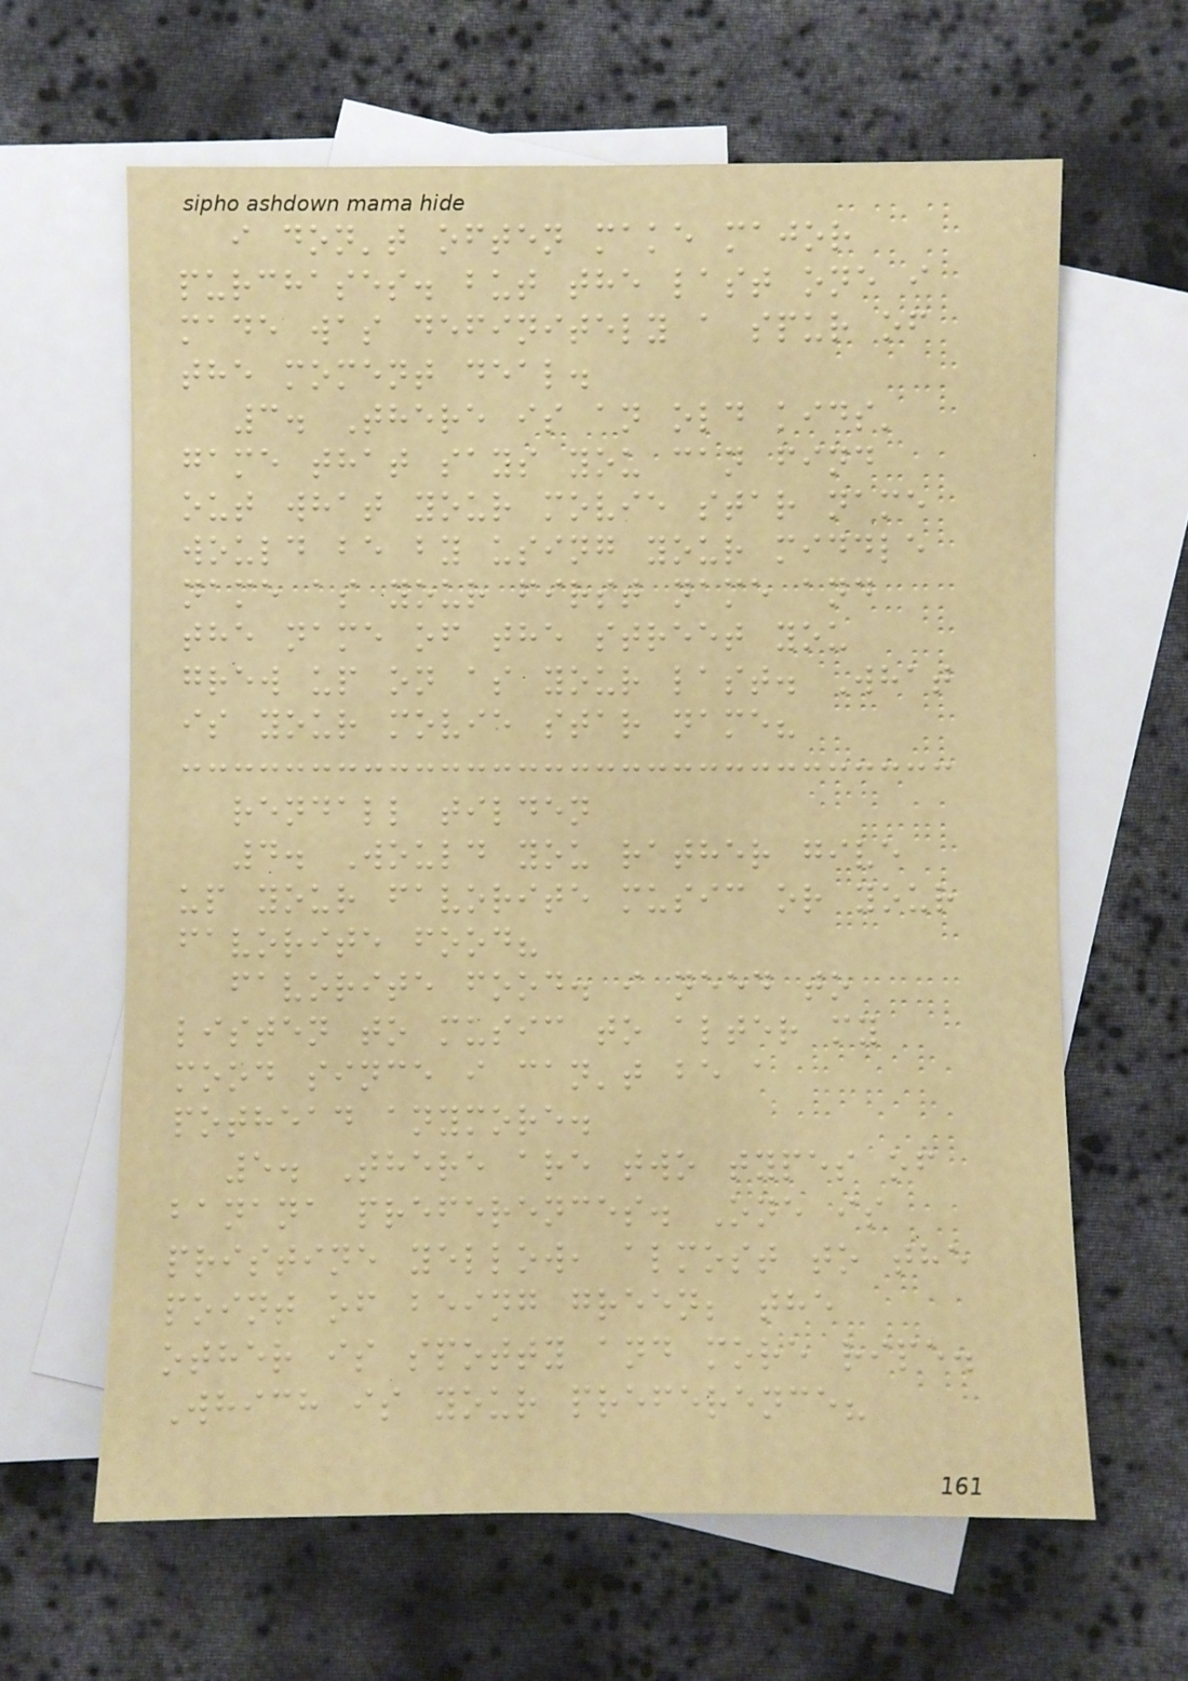i don't often make major
purchases. but the last one i
made was definitely a spur of
the moment deal.
3. There is an old kids'
game that says you can find
out what your movie star name
would be by using your middle
name as your first name and
the name of the street you
grew up on as your last. What
is your movie star name?
rendall tilden
4. Would you rather give
up your favorite music or your
favorite food?
favorite food. i need to
listen to music to alter my
mood since i can't be a
pothead anymore.
5. There are two types of
banana preferences. One is
pristine yellow, almost to the
point of being green; the
other is spotty and more ripe.
Which is your preference?
